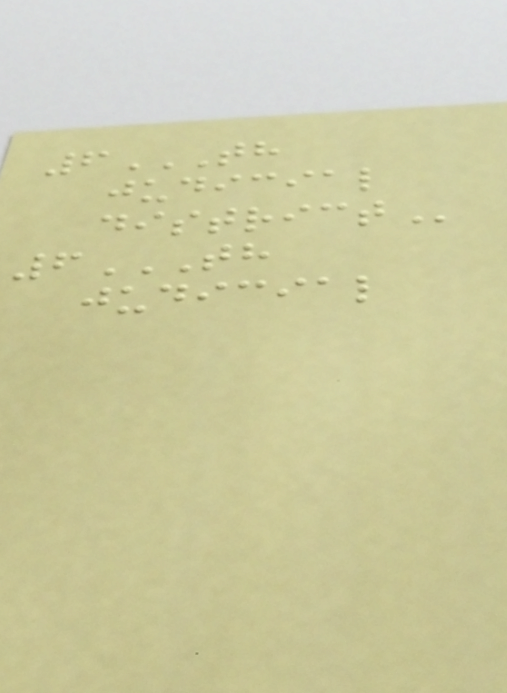6TH
JUDICIAL
DISTRICT
6TH
JUDICIAL
